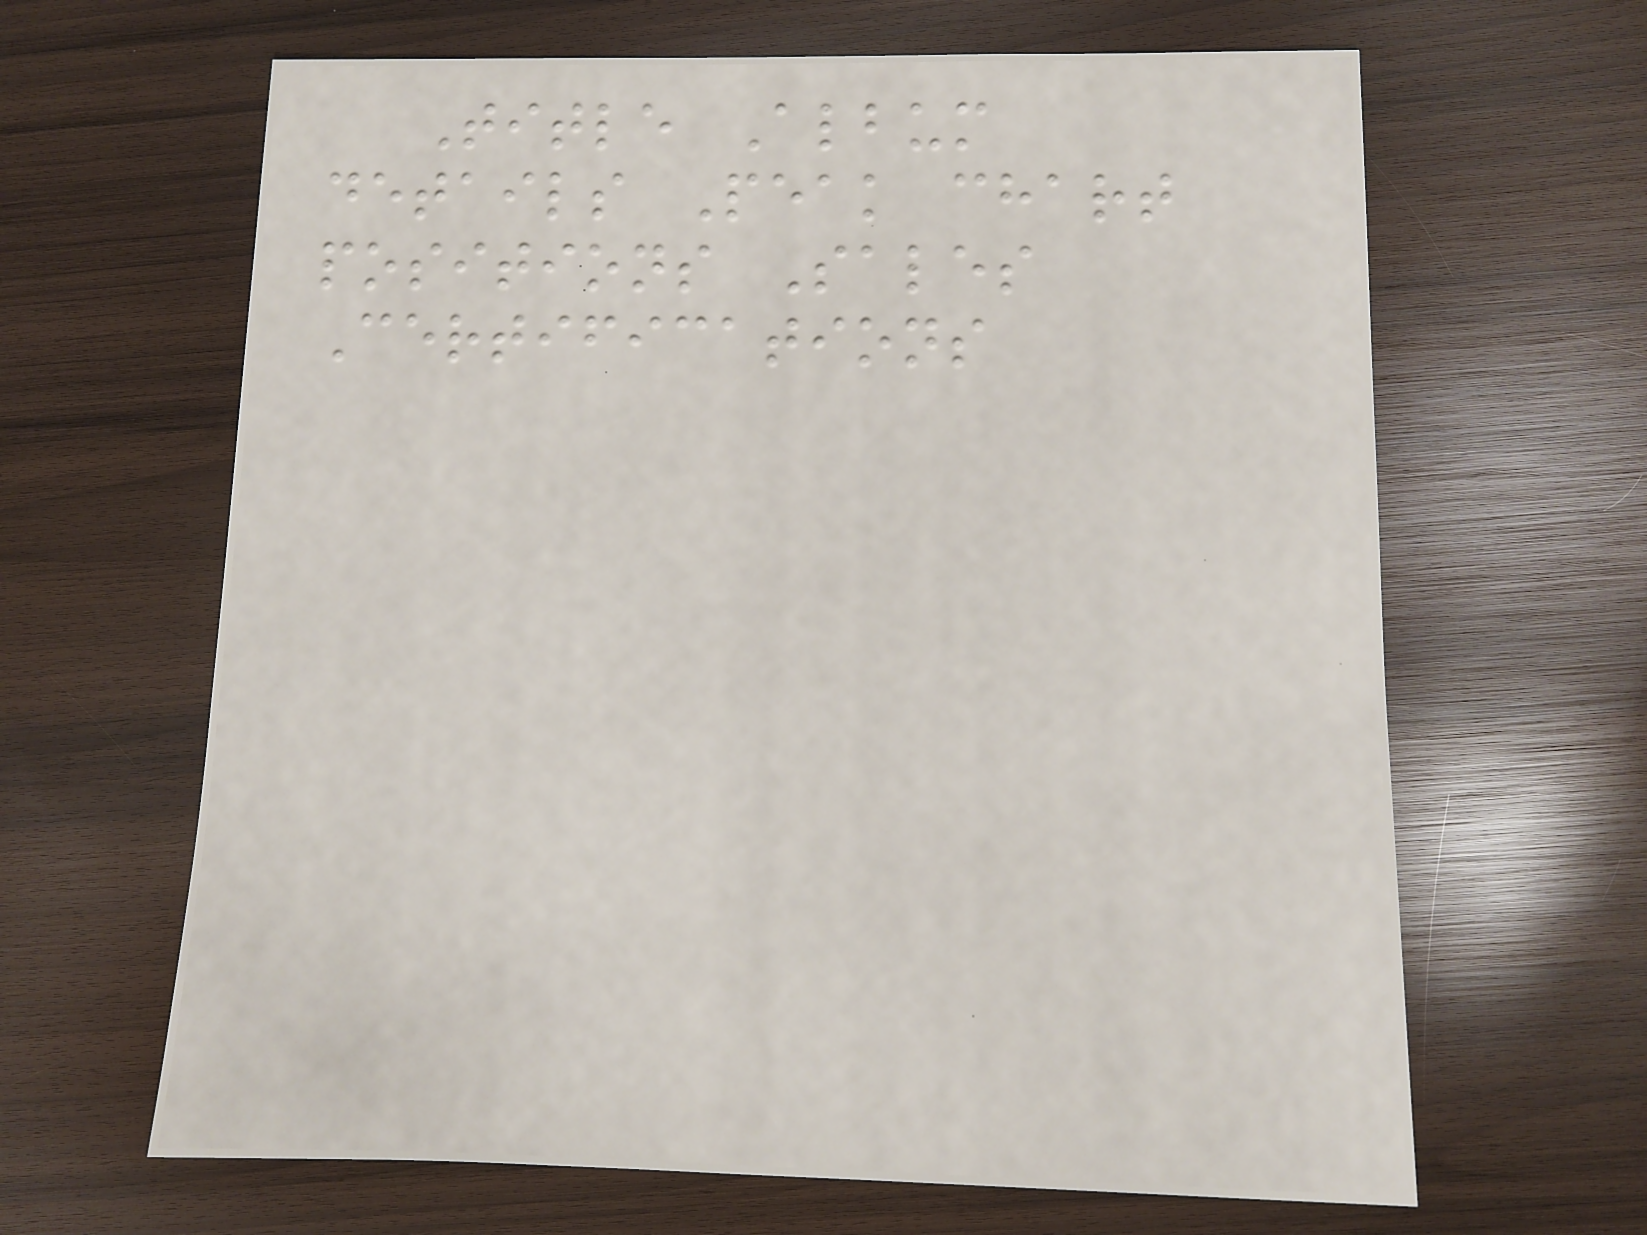Title Album
details Peak chart
positions Sales
Certifications
